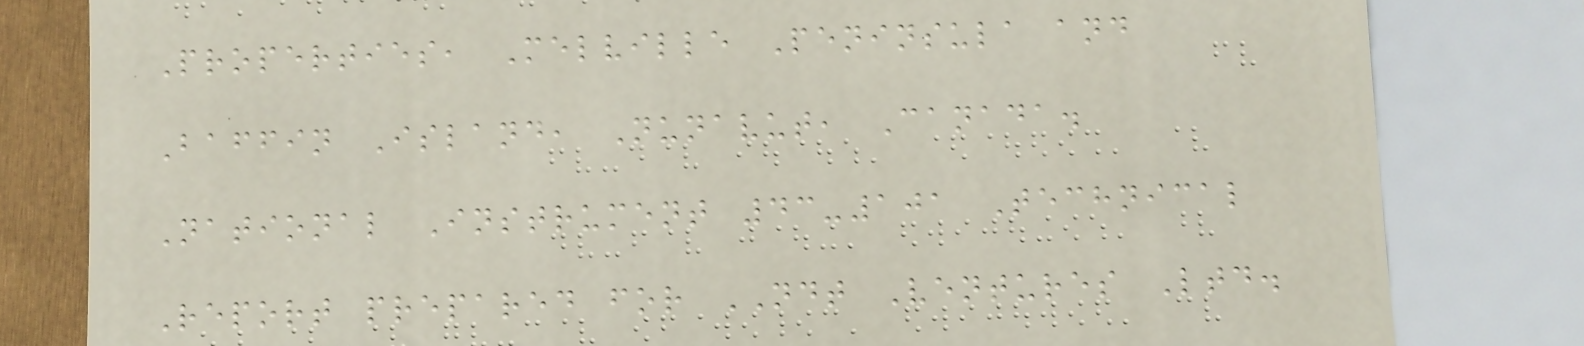Properties, Melville Peninsula and
Baffin Island, Nunavut, Canada.
National Instrument 43-101 Technical
Report prepared for NDT Ventures Ltd.
